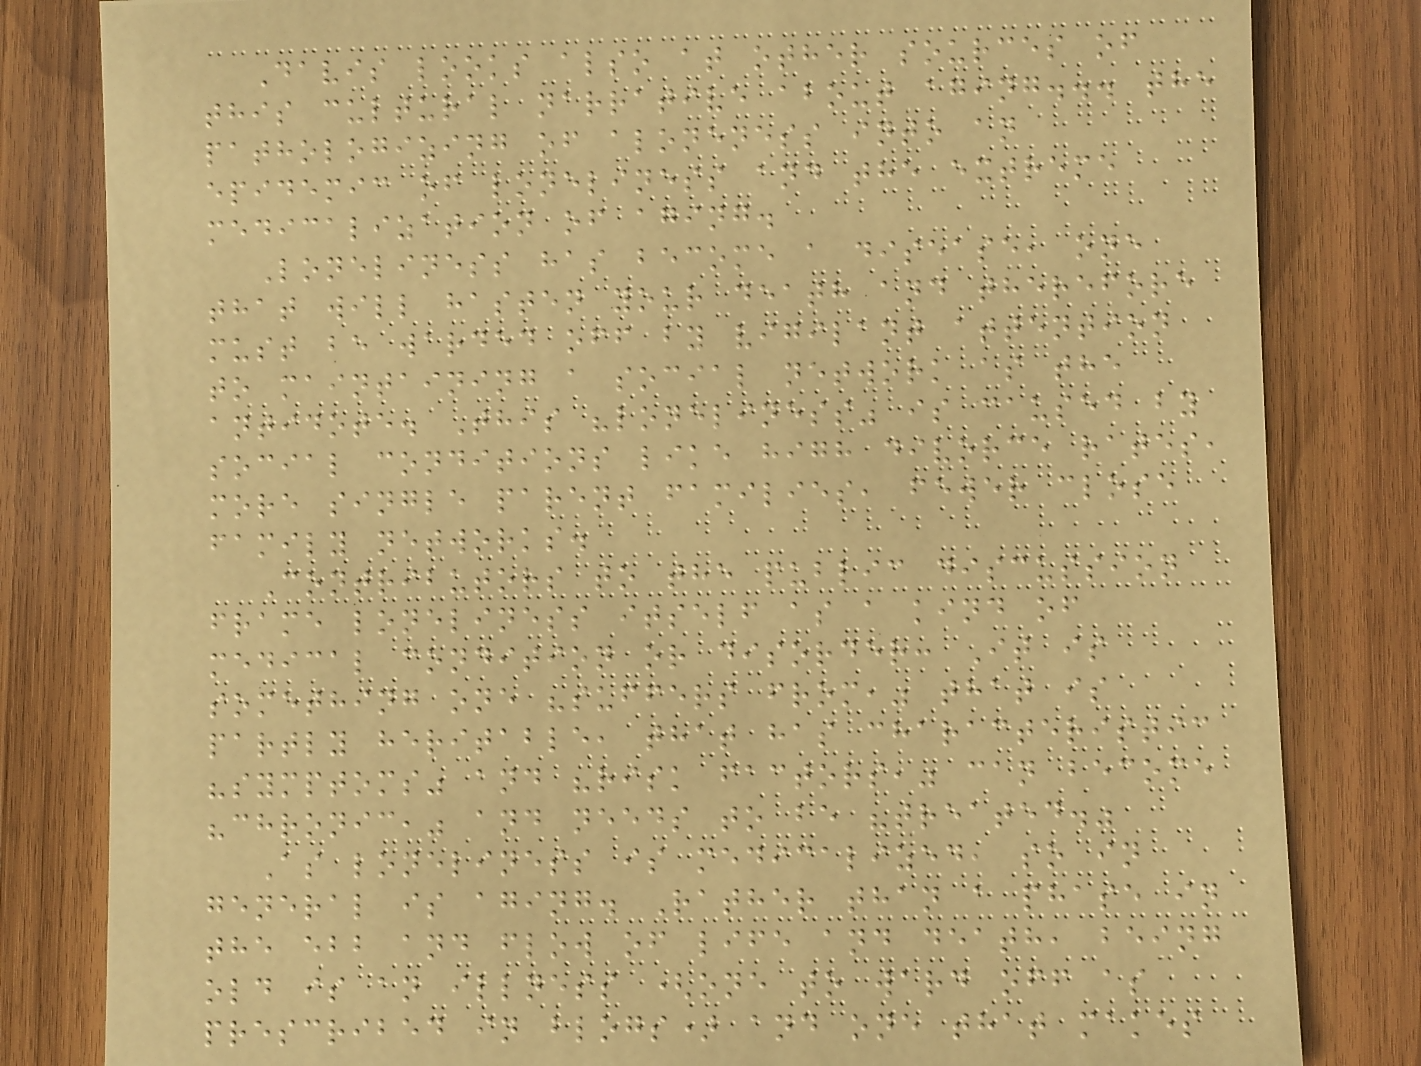Davis looks also at other sources of
this cultural narrative about aging... the
pathologizing of aloneness into an
epidemic of loneliness and the extreme
medicalization of aging.
Loneliness has become a disease, one
that will hasten your death and therefore
must be warded off by vigilant attention
to maintaining a social network as the
antidote. This "loneliness" is caused by
social conditions like high divorce rates,
more single parent families, fewer close
family networks.
Contributors to the public discussion
frame loneliness itself as a kind of
medical condition or disorder: It is
something one "suffers from," that is
partly heritable, that has characteristic
"symptoms" and "risk factors," can become
"chronic," and needs to be "treated."
As loneliness is medicalized, so in
general is aging. Rather than a phase in
the ebb and flow of life and death, being
old is an illness (one to ward off as
prescribed in blogs) and one that makes
